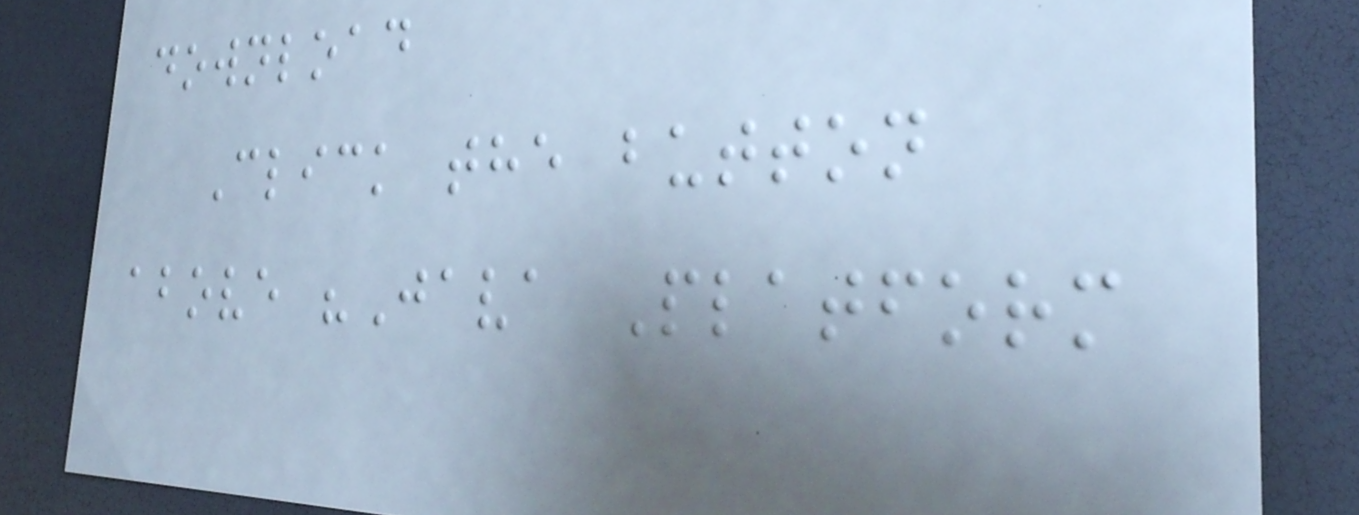download
Click the button
above "Java Platform
